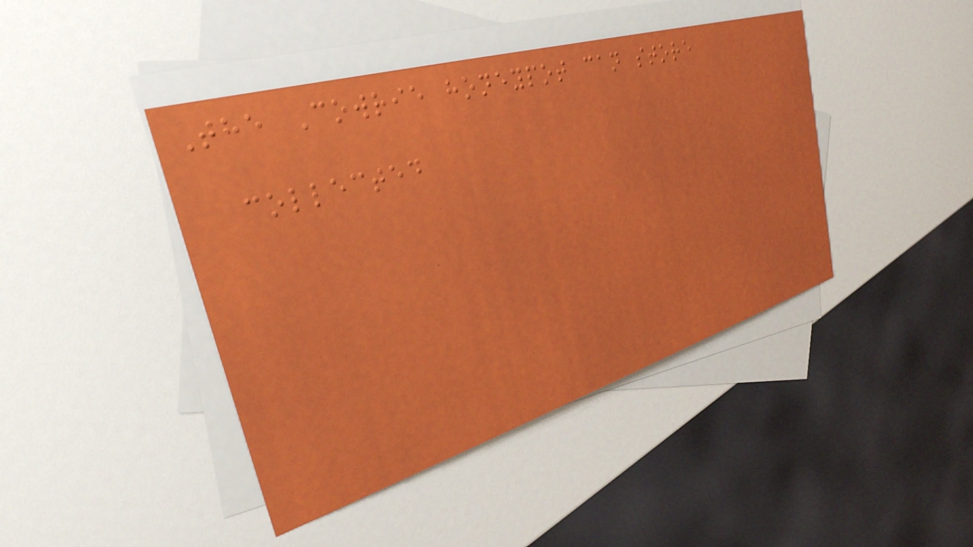The Cowrie honeypot can store
collected
